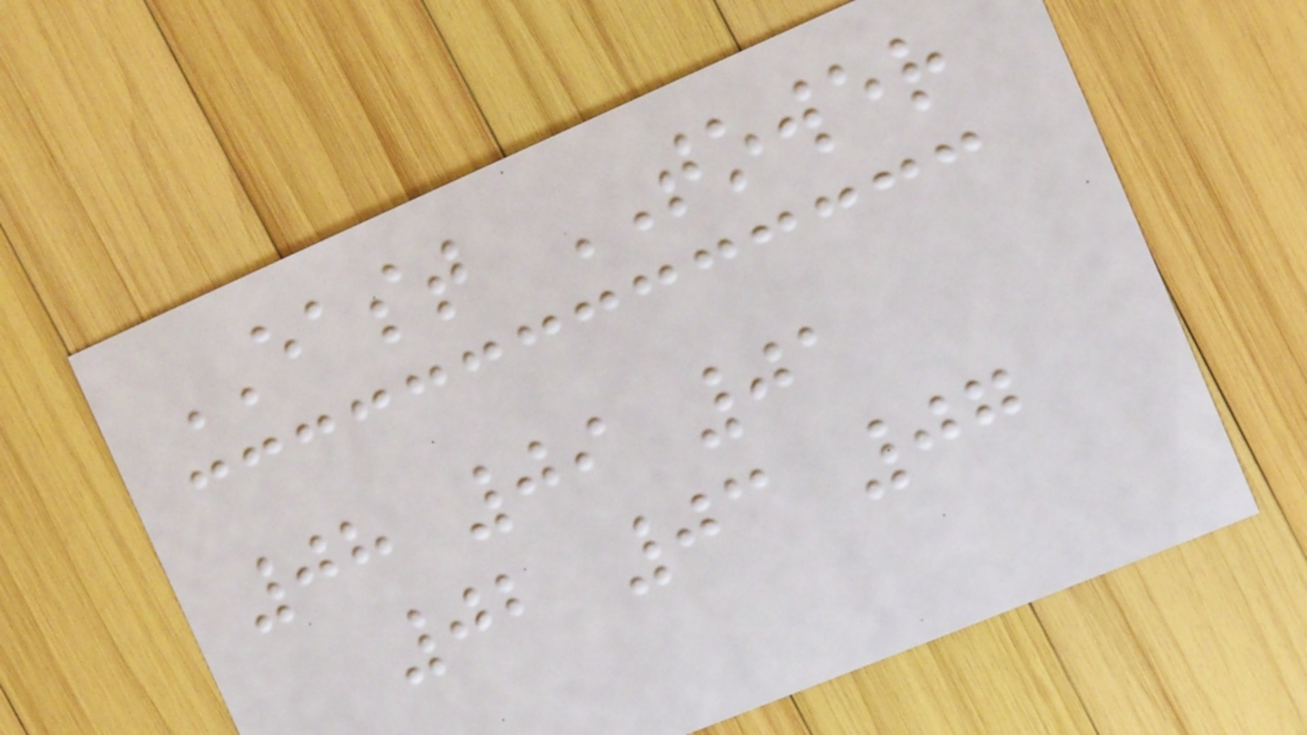EAST TOWER
08 09 01
02 03 07
